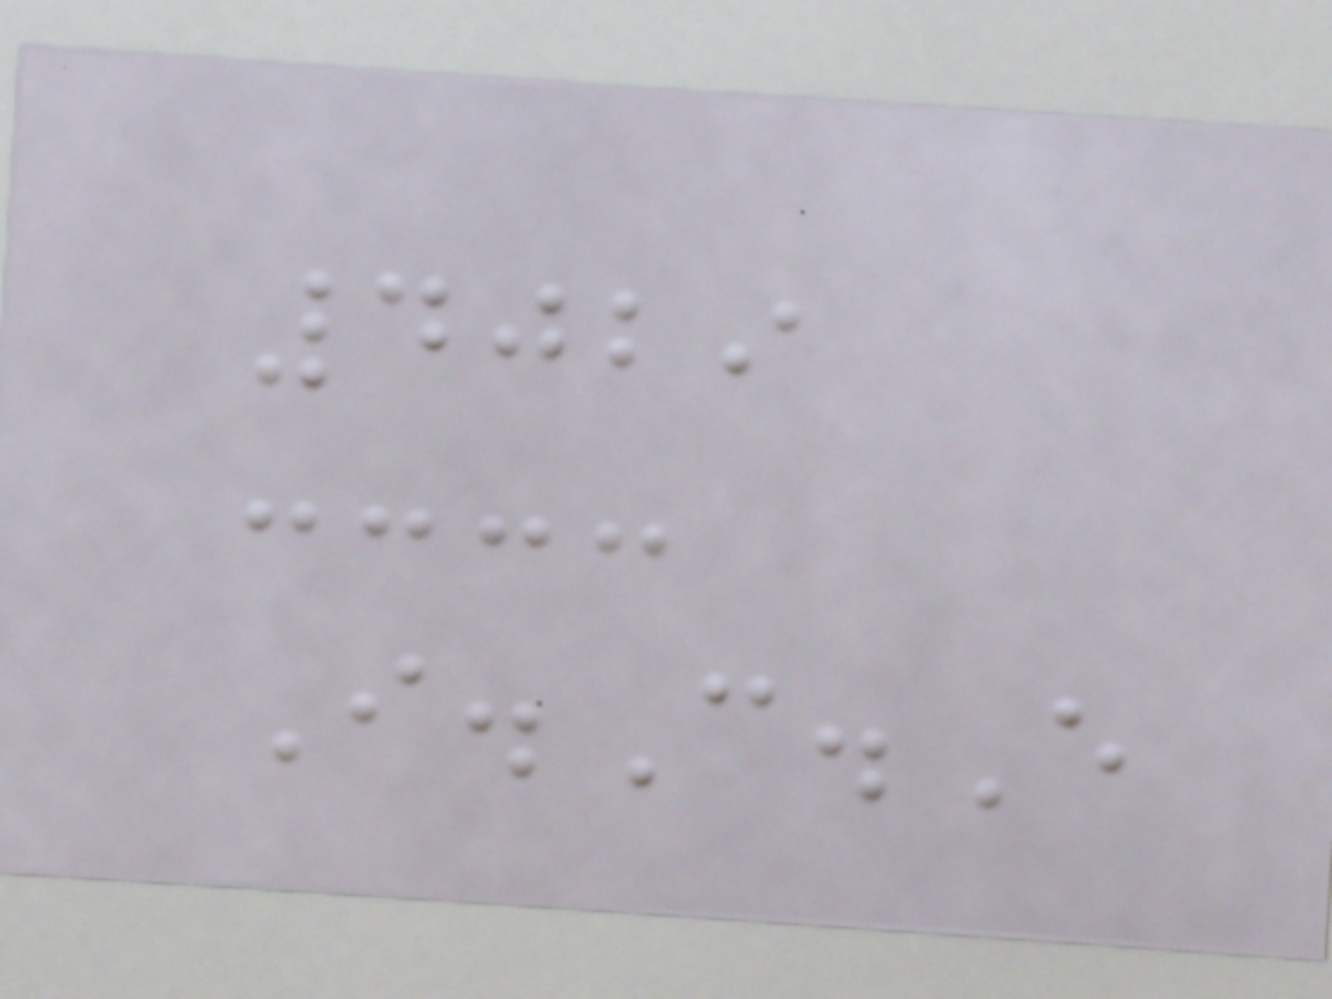4029
I.C.E
